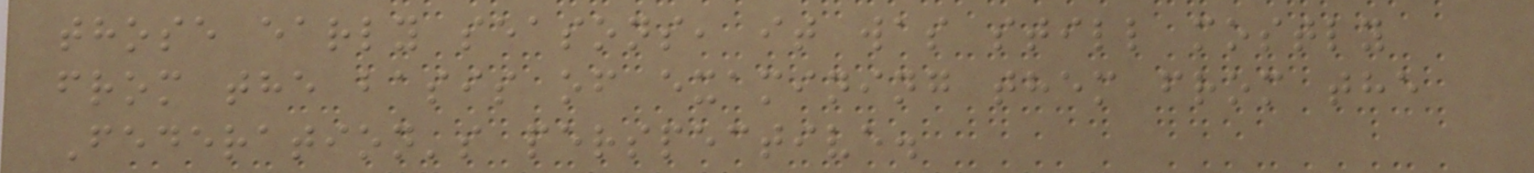those early seasons, it was still mostly
from the basis of examining them from the
Federation's perspective.
